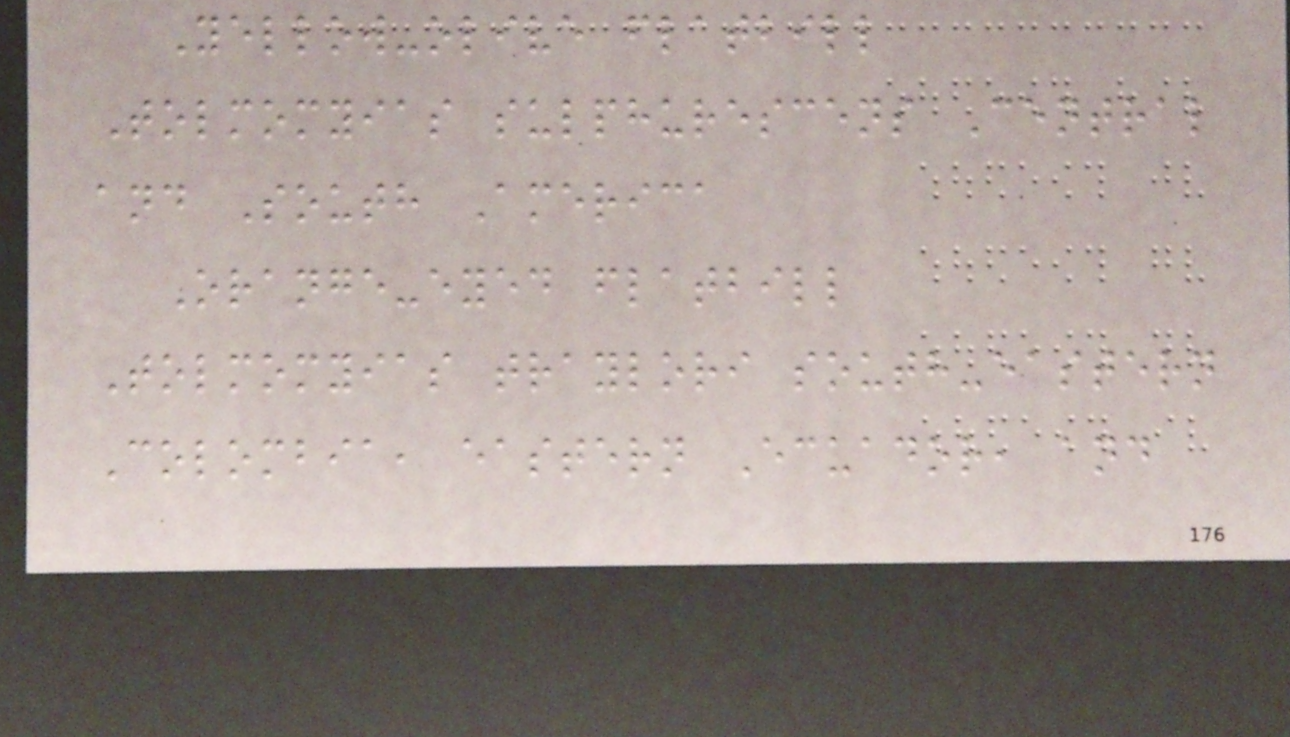Yellow-olive flatbill
Tolmomyias sulphurescens Central
and South America
Orange-eyed flatbill
Tolmomyias traylori south-eastern
Colombia, eastern Ecuador, and
